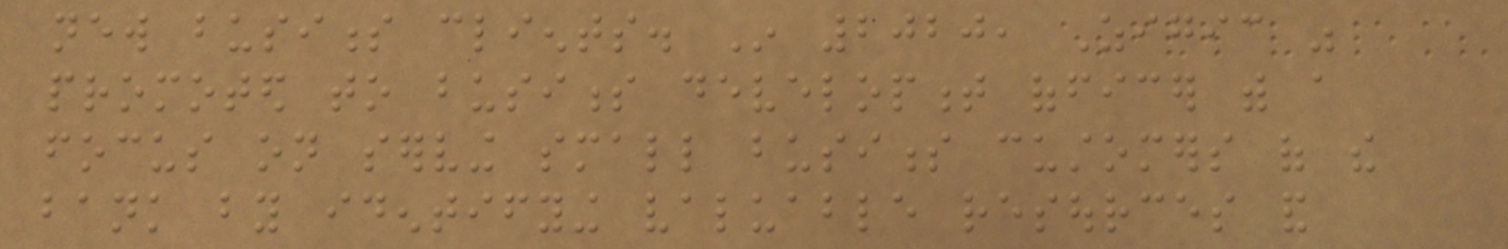new business clients. In 2020, Zigic was
promoted to business development officer with a
focus on serving small business customers of the
bank by identifying valuable resources and
